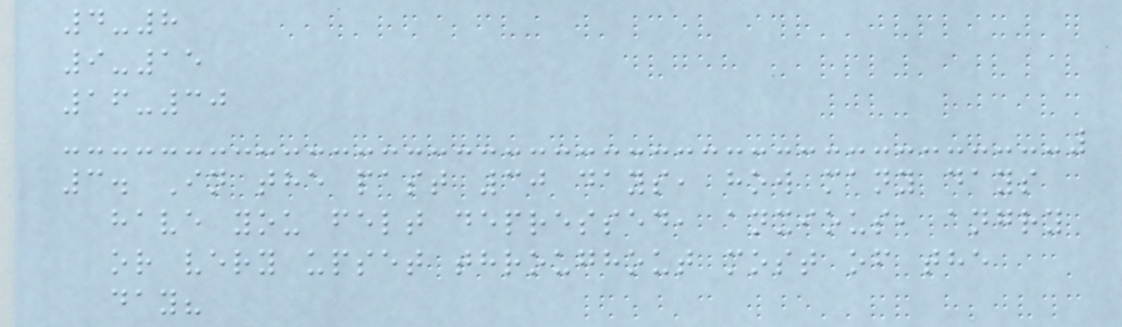4-8
9-15
16-30
3. In the past 30 days, how many days
have you felt depressed, anxious, angry
or very upset throughout most of the
day?
